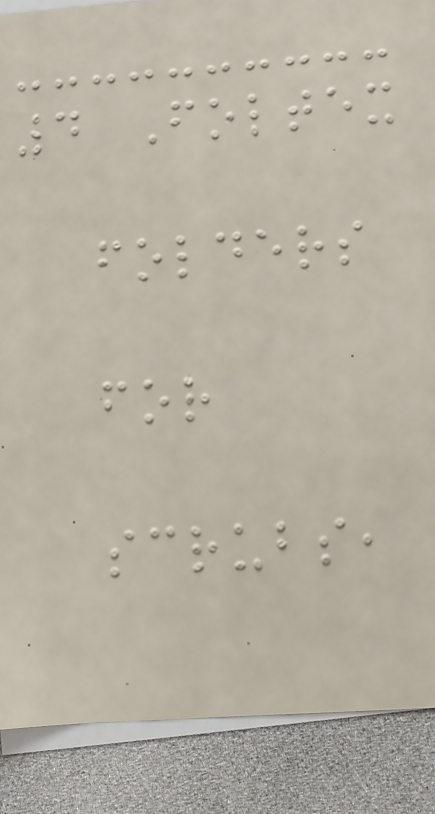4 Foltex
folders
for
scrubs,
